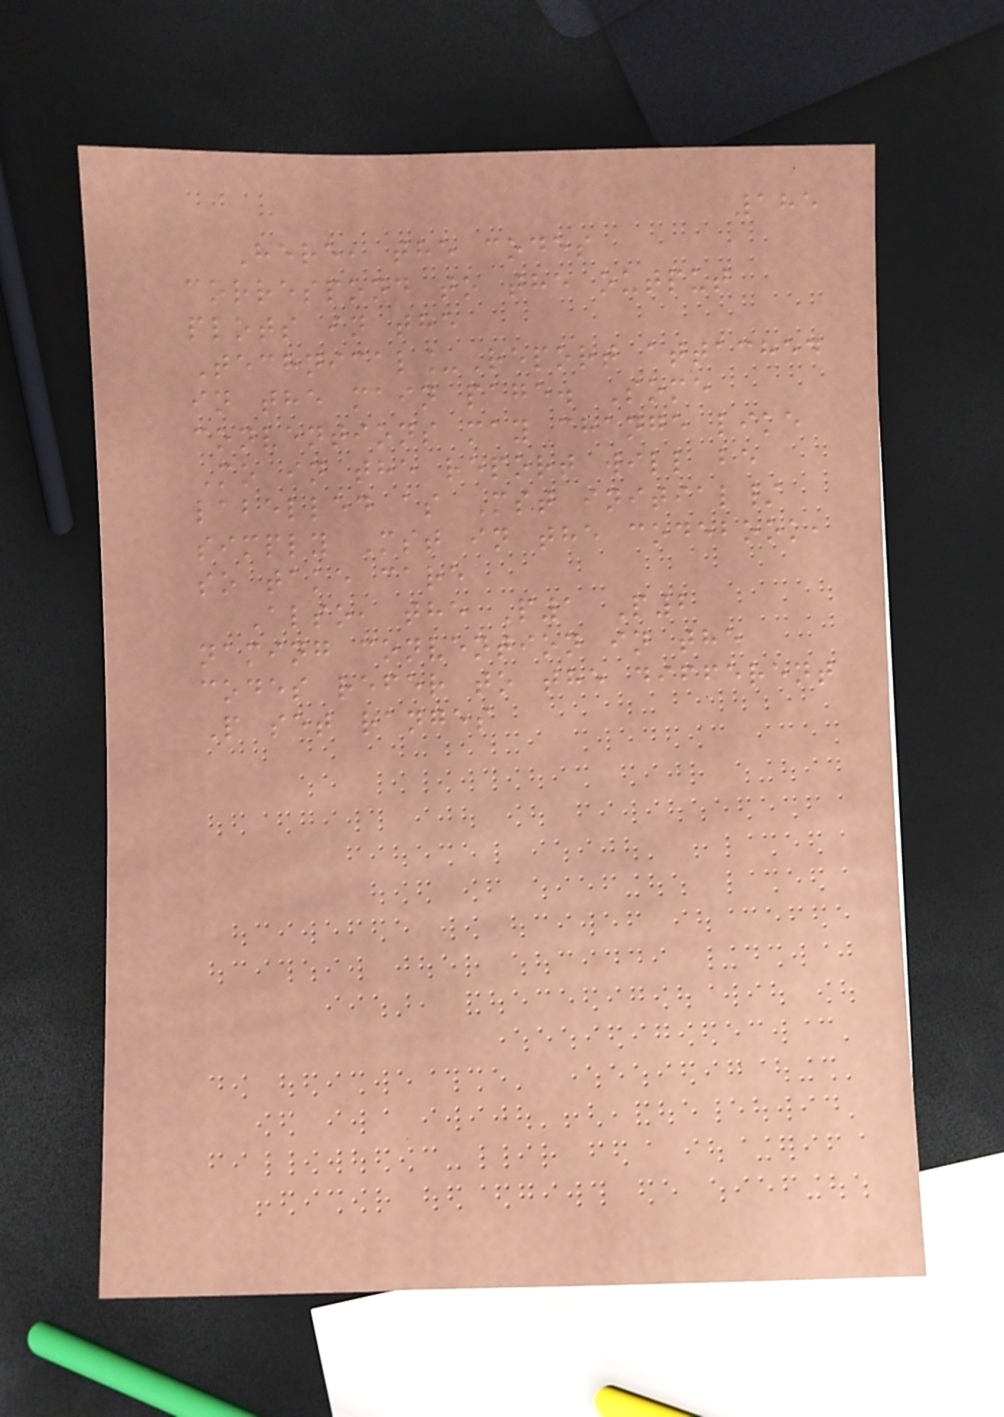185
Here, the codes
correspond to the output
plots in the
Technical_Report attached
in the main page. Some
conventions may change like
Mo in the report will be
labelled as Mst initial/
simply Mst in the codebook,
so take care
Also, the P1 P2
naming convention in the
codes refer to the different
P set ranges
